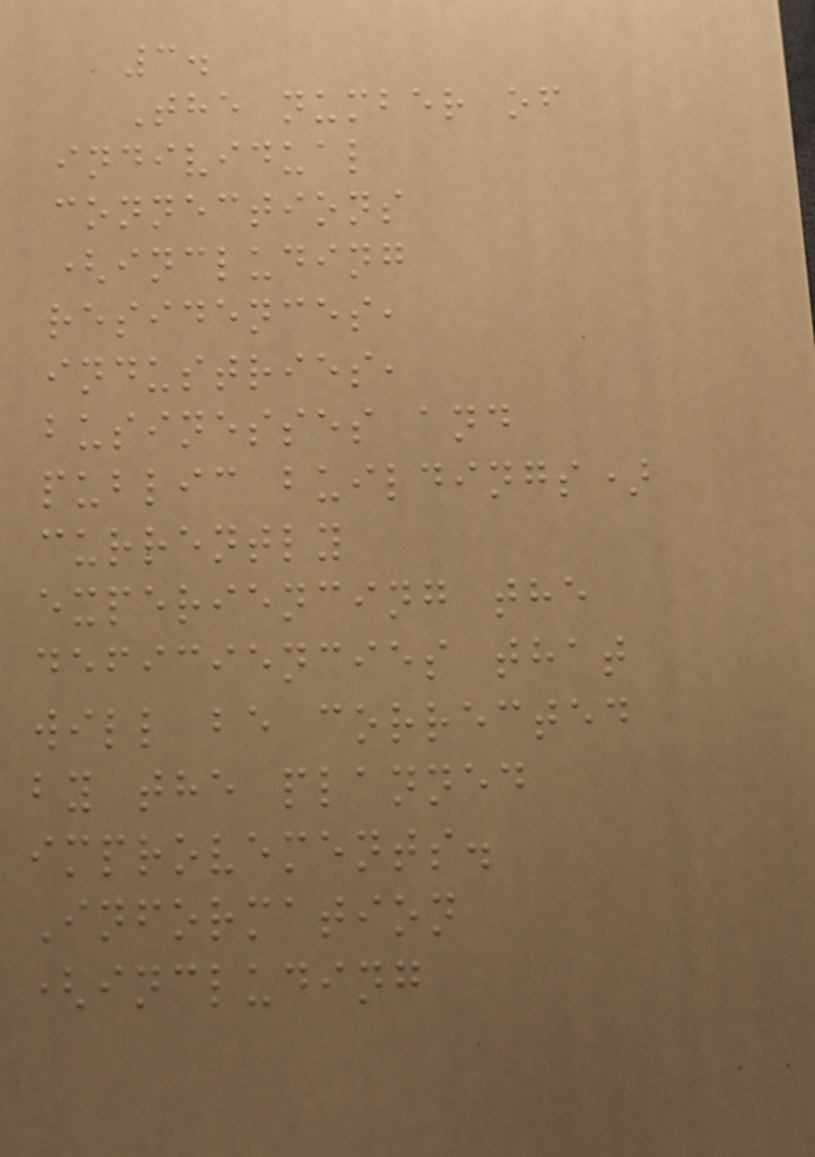3.
The number of
individual
connections
(including
residences,
industries,
businesses and
public buildings)
currently
experiencing the
deficiencies that
will be corrected
by the planned
improvements.
Information
(including
